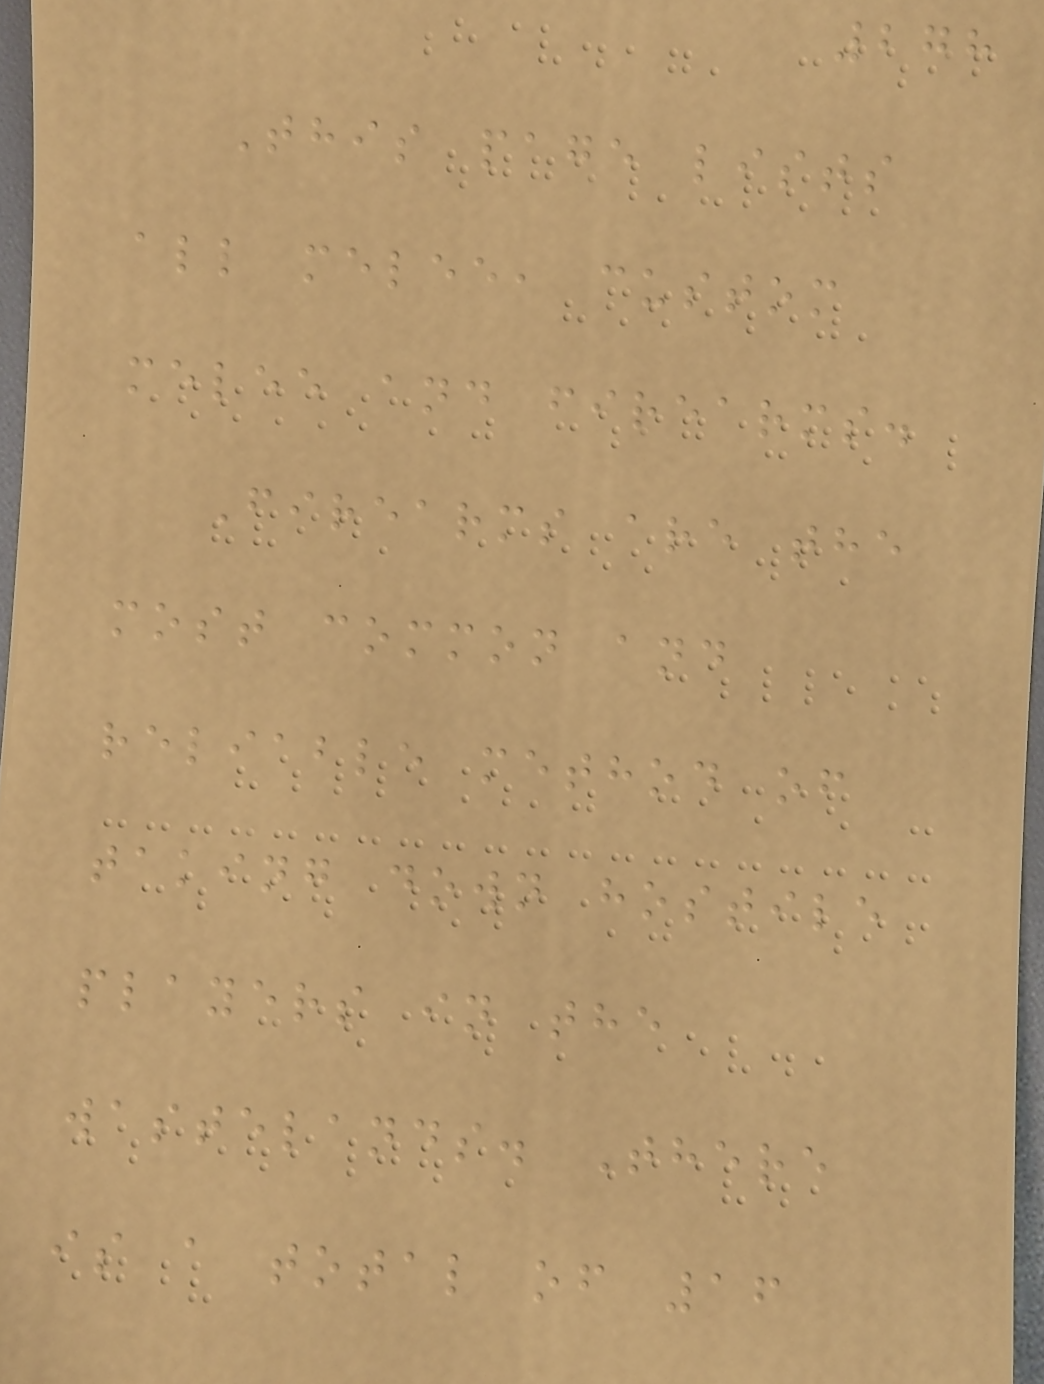278
This page lists
all melee, custom
melee and firearms.
Firearms are the
most common and
reliable method of
taking down hostile
players in the
wastelands. There
is a total of 16
